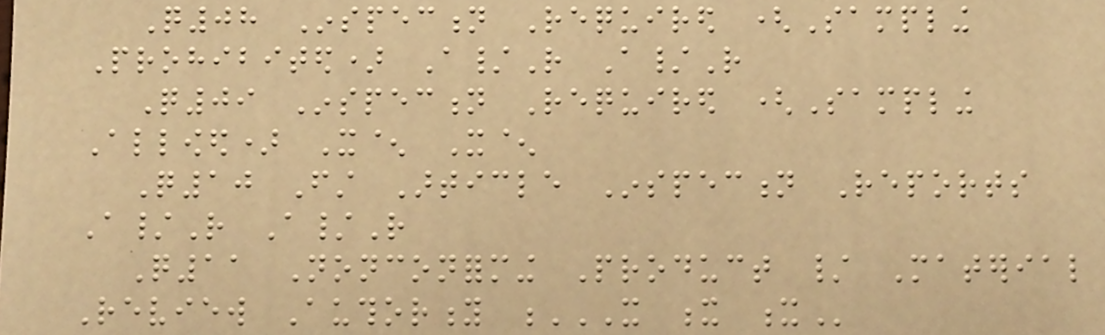Q08 Inspection Required (Sampling
Prohibited) A/R A/R
Q09 Inspection Required (Sampling
Allowed) X^ X^
Q10 First Article Inspection Reports
A/R A/R
Q11 Nonconforming Product / Material
Review Authority X X X
